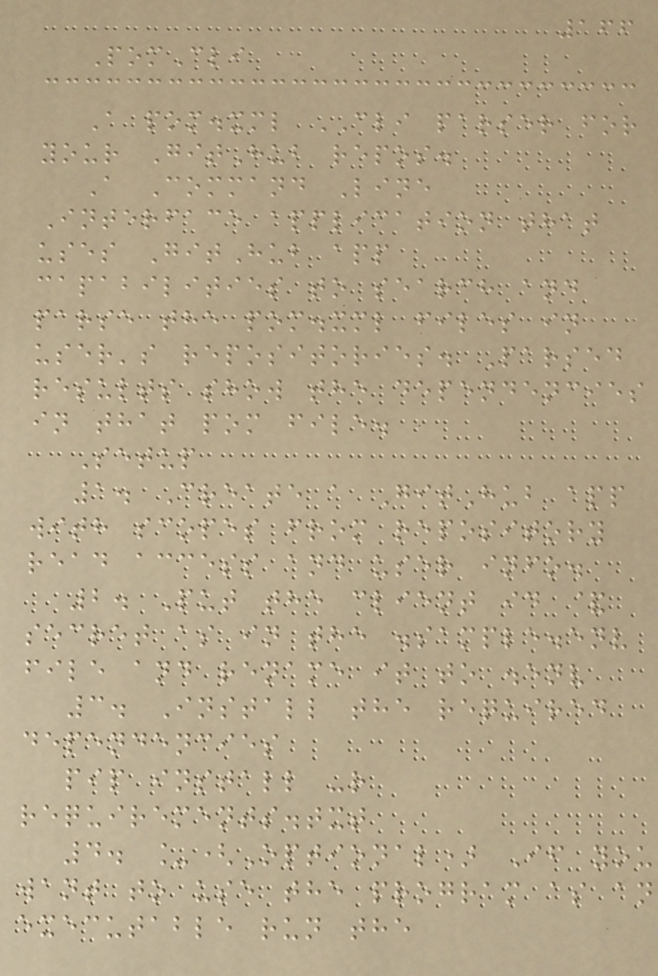166
PomCli
A pom.xml CLI parser for
your GitHub repos.
A Command Line
Interface application that
uses GitHub app
capabilities to search and
parse the pom.xml files in
user's repositories. Parsed
results show the dependencies
in that pom file.
Setup
1. Create a GitHub app
with scopes from repository
read access and user info.
2. Put the client id &
secret as in the .sample.env
file and rename it to .env
3. Install the required
dependencies
pip install -r
requirements.txt
4. _(Optional) If you
want to use the program as an
executable run the
